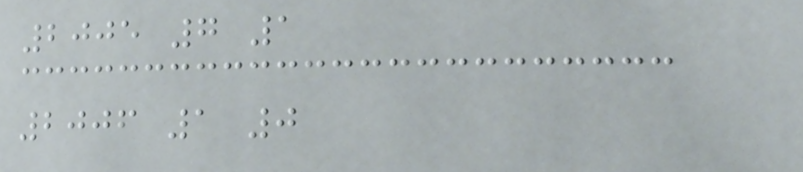2005 7 1
2006 1 0
